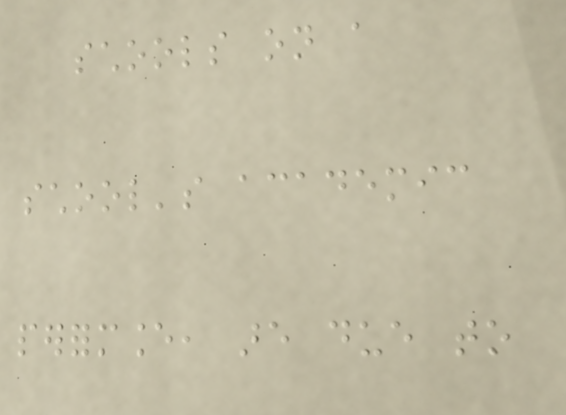schools on a
school's academic
performance, are due to
